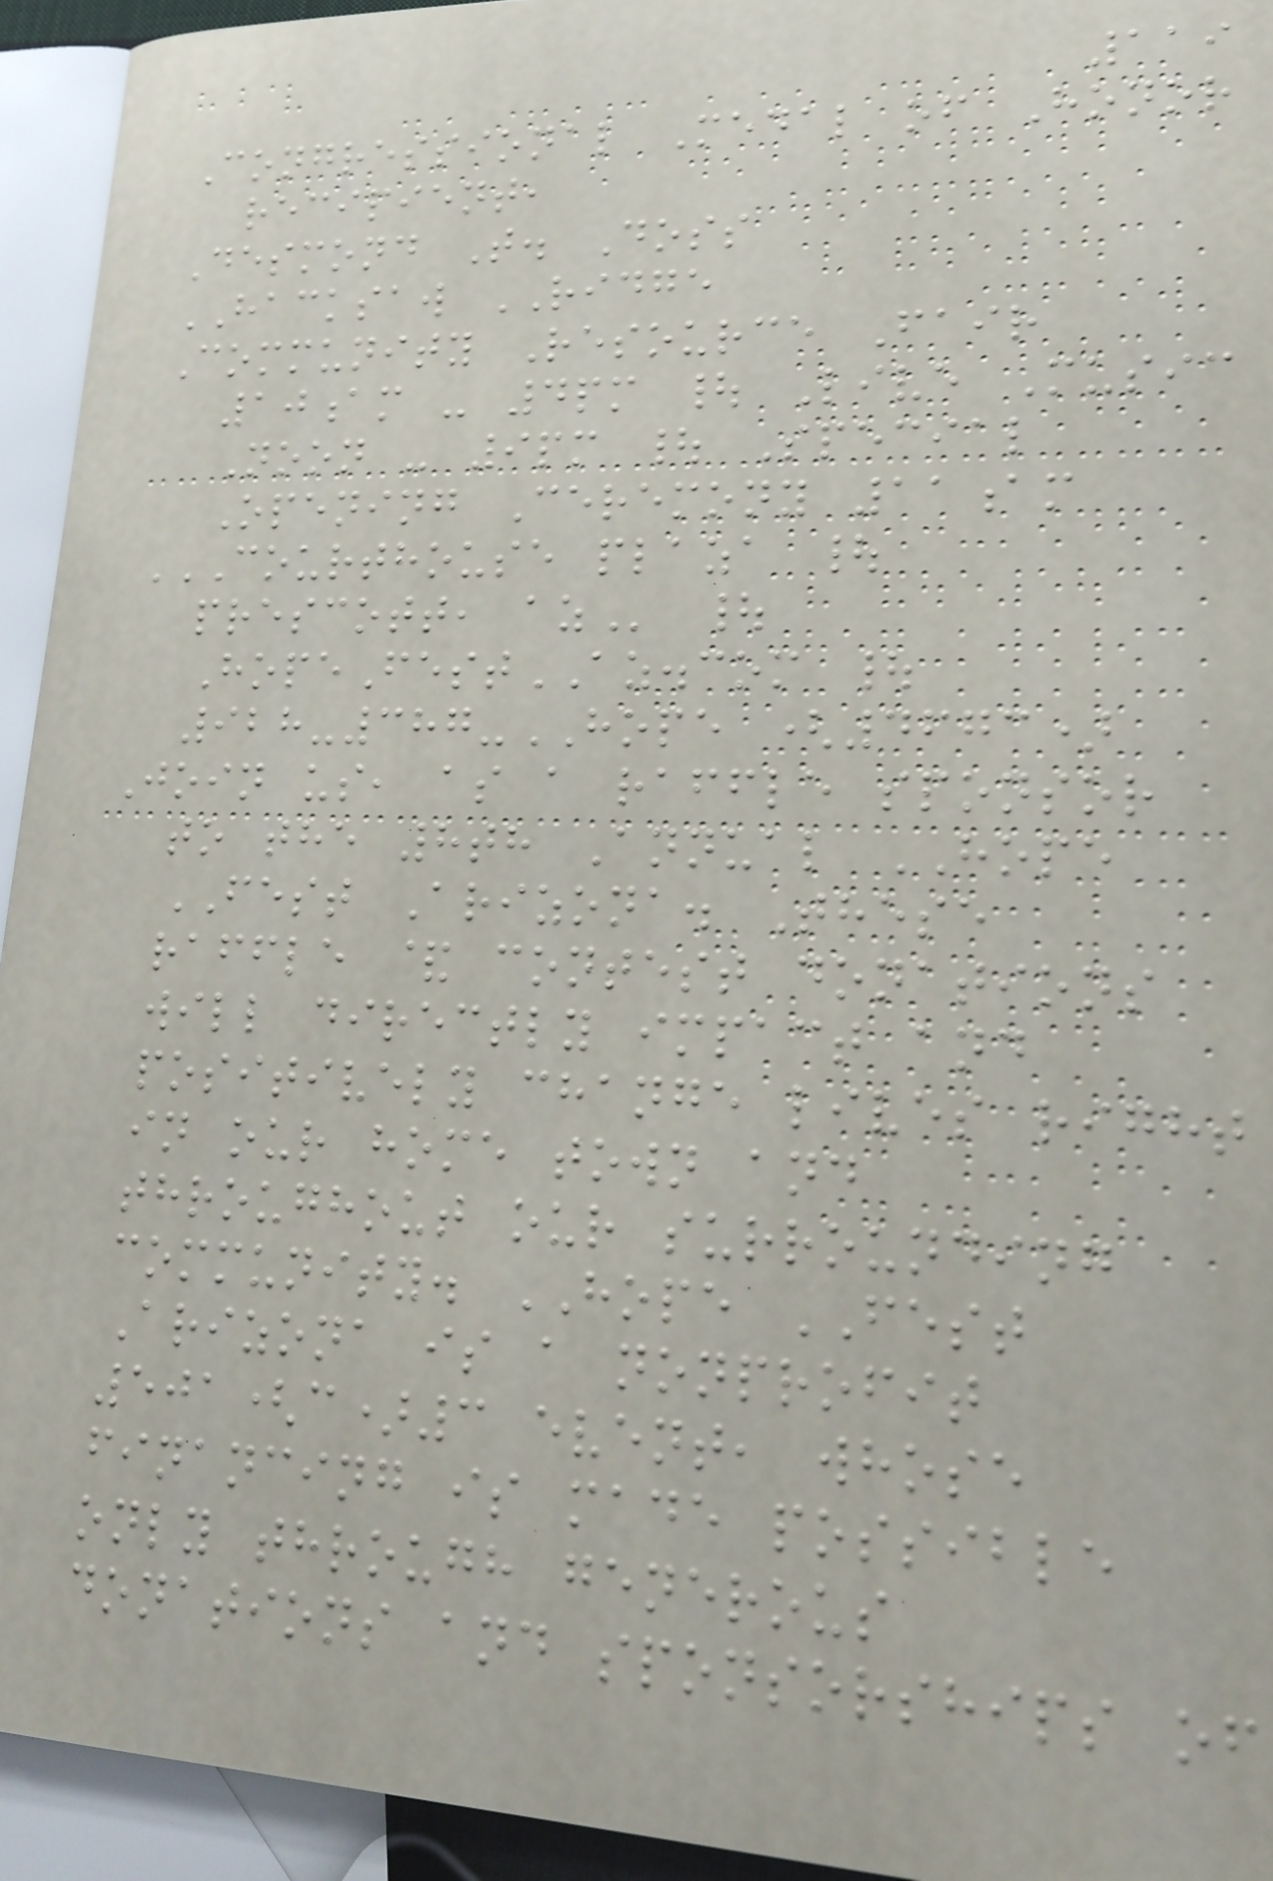119
Congressional Medal of Honor
recipient,
Desmond T. Doss
HACKSAW RIDGE
Community Resource Fair
10am - 4pm | Live Music
Noon - 9pm | Special
Opening Ceremony 11am
COURTHOUSE PLAZA |
PRESCOTT, AZ |
HopeFestAZ.com |
928-387-HOPE (4673)
Join us, as a raffle sponsor
to the 8th Annual HOPE
FEST Arizona. These
raffle & contest donations
will directly impact and
positively change lives right
in our home town and
throughout our surrounding
community. HOPE FEST
Arizona is a nonprofit
501(c)3 event, whose
financing is made possible
only through generous
donations and sponsorships of
